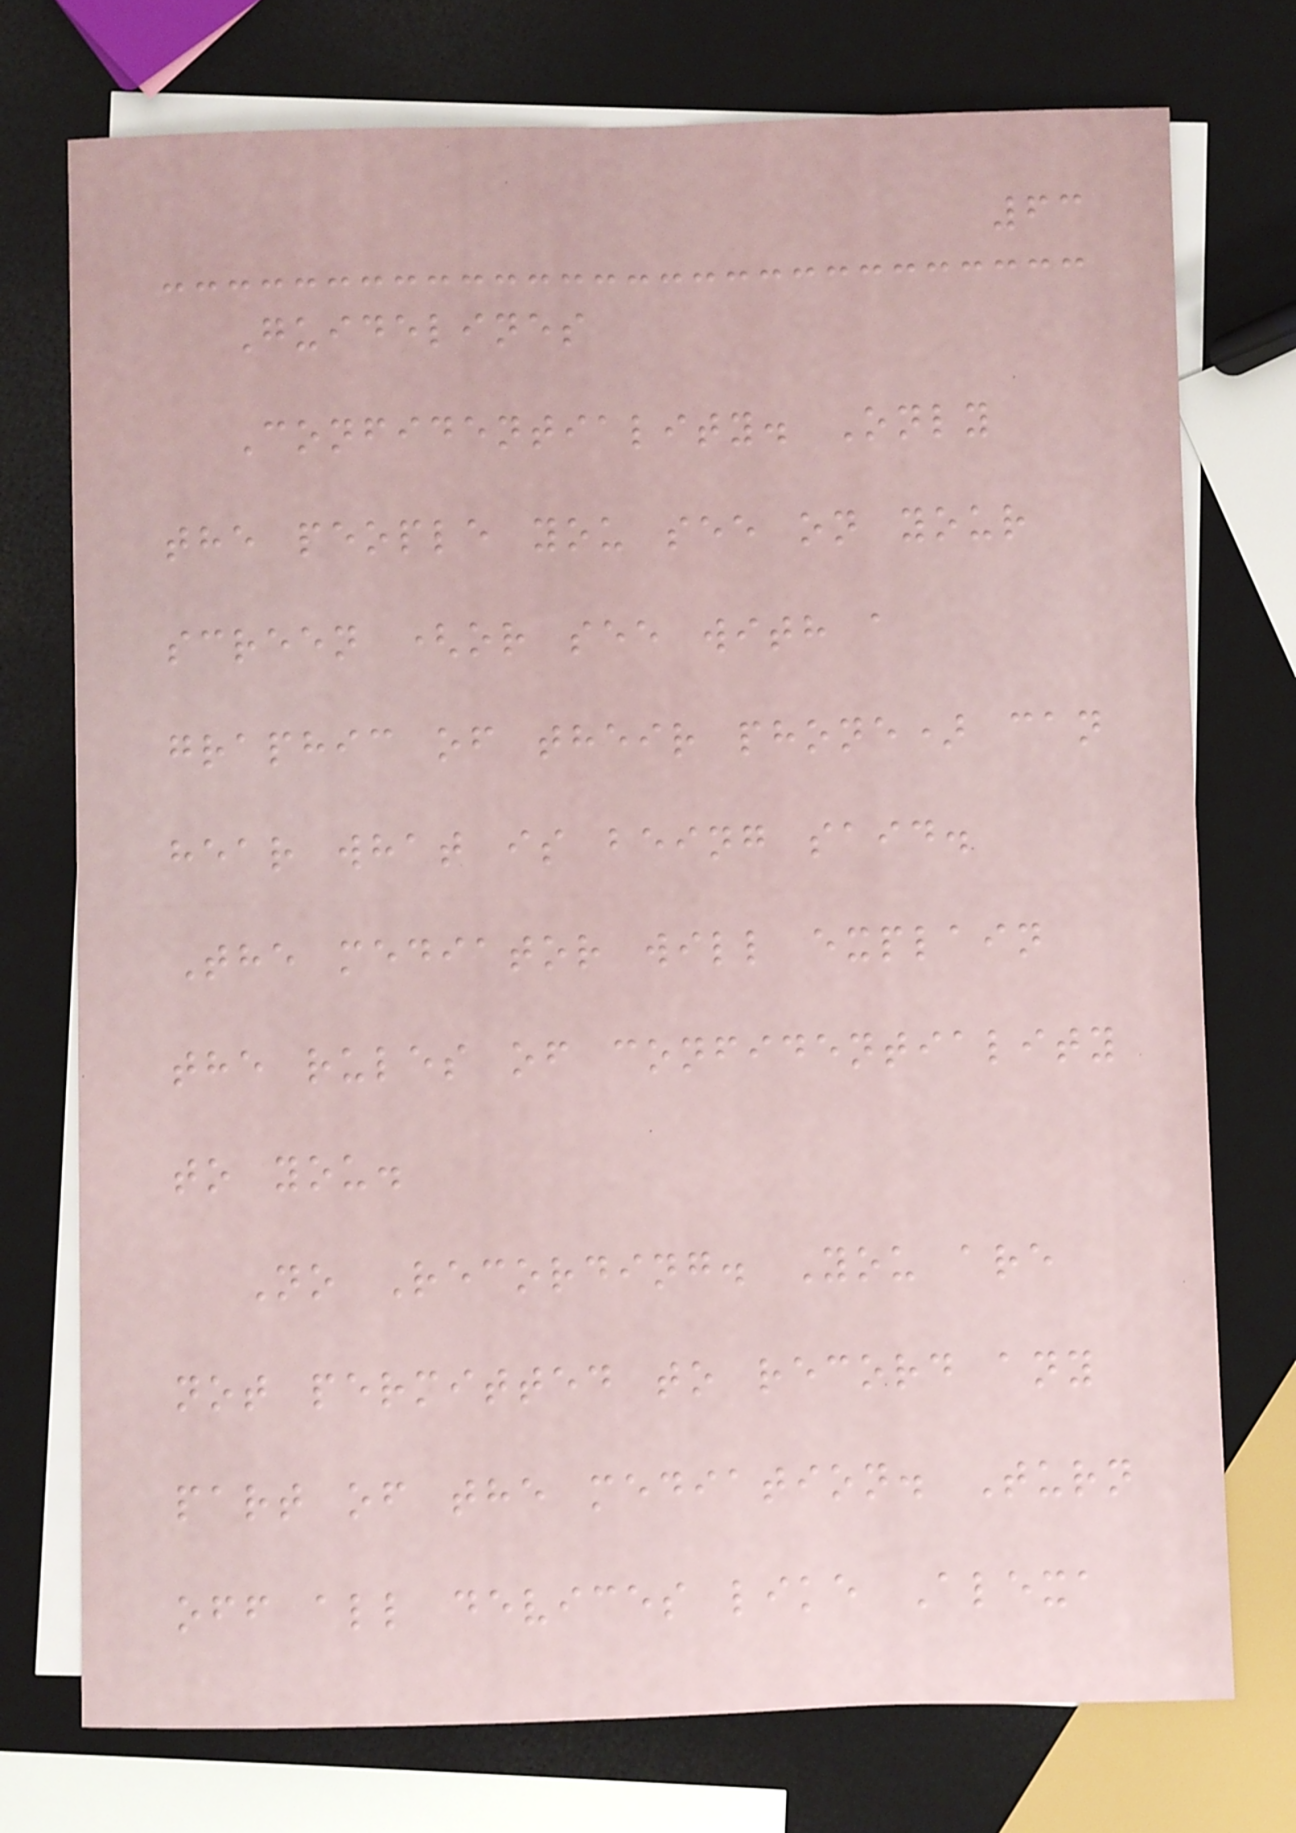63
Guidelines
Confidentiality. Only
the people you see on your
screen (or see with a
graphic of their phone) can
hear what is being said.
The mediator will explain
the rules of confidentiality
to you.
No Recording. You are
not permitted to record any
part of the mediation. Turn
off all devices like Alexa
